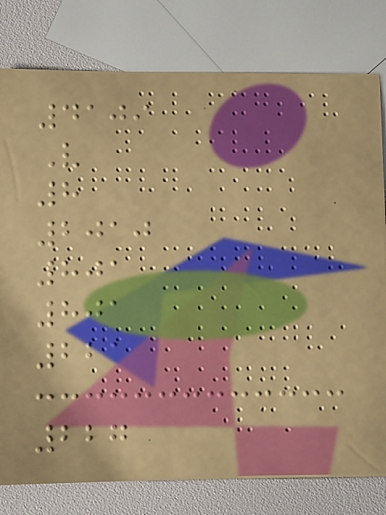4109
V
8
2010
801
801
221
227
